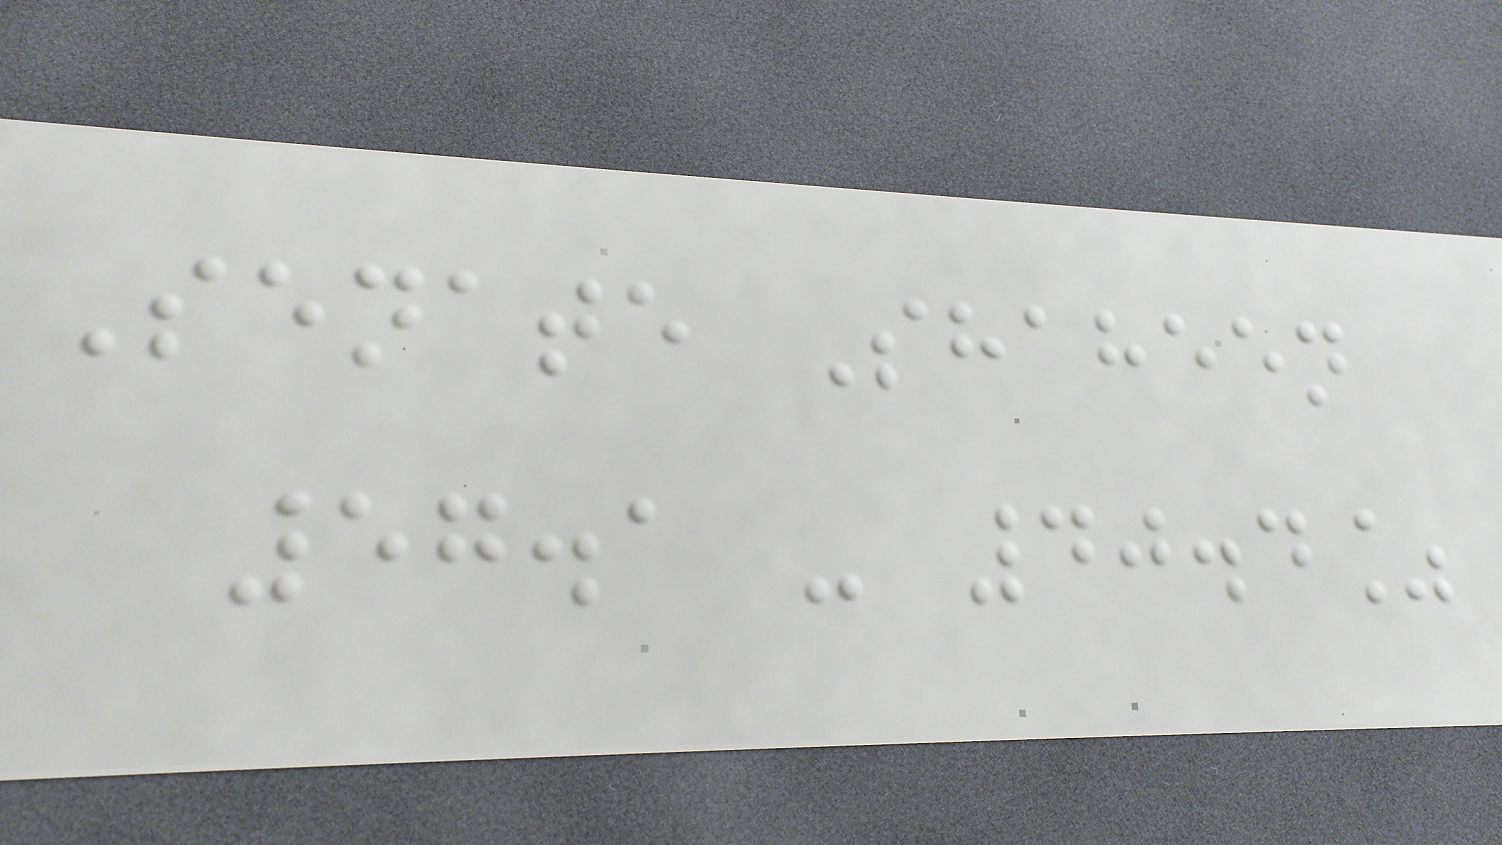Senate Shaheen
57.1 - 40.4%
